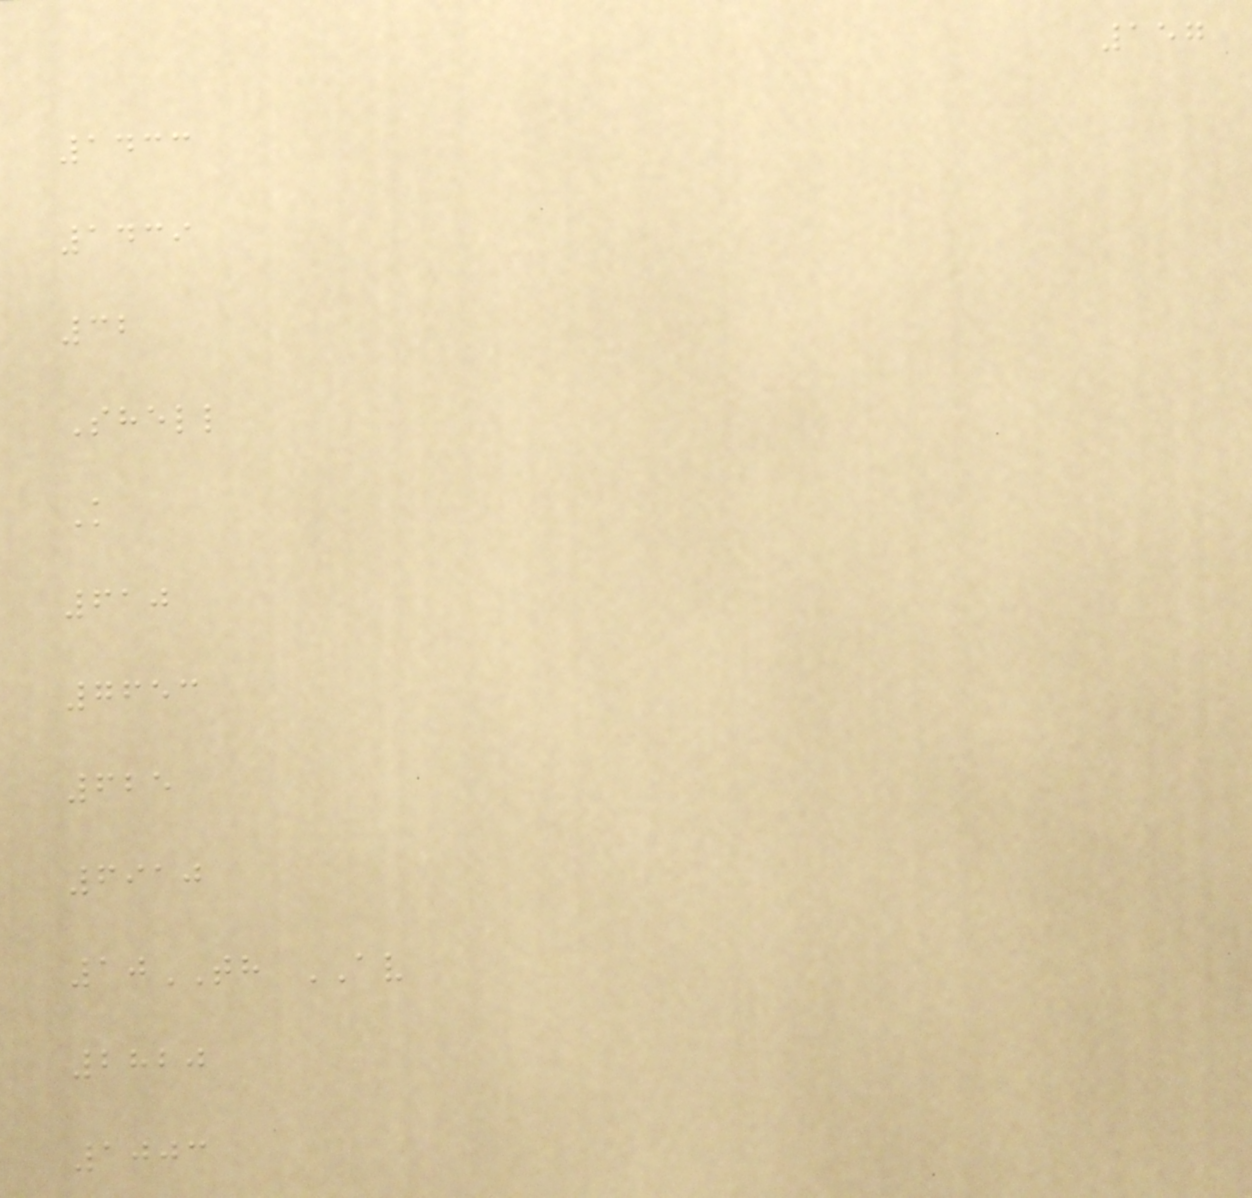157
1433
1439
32
Shell
K
610
7653
625
6910
10TH AV
2820
1003
